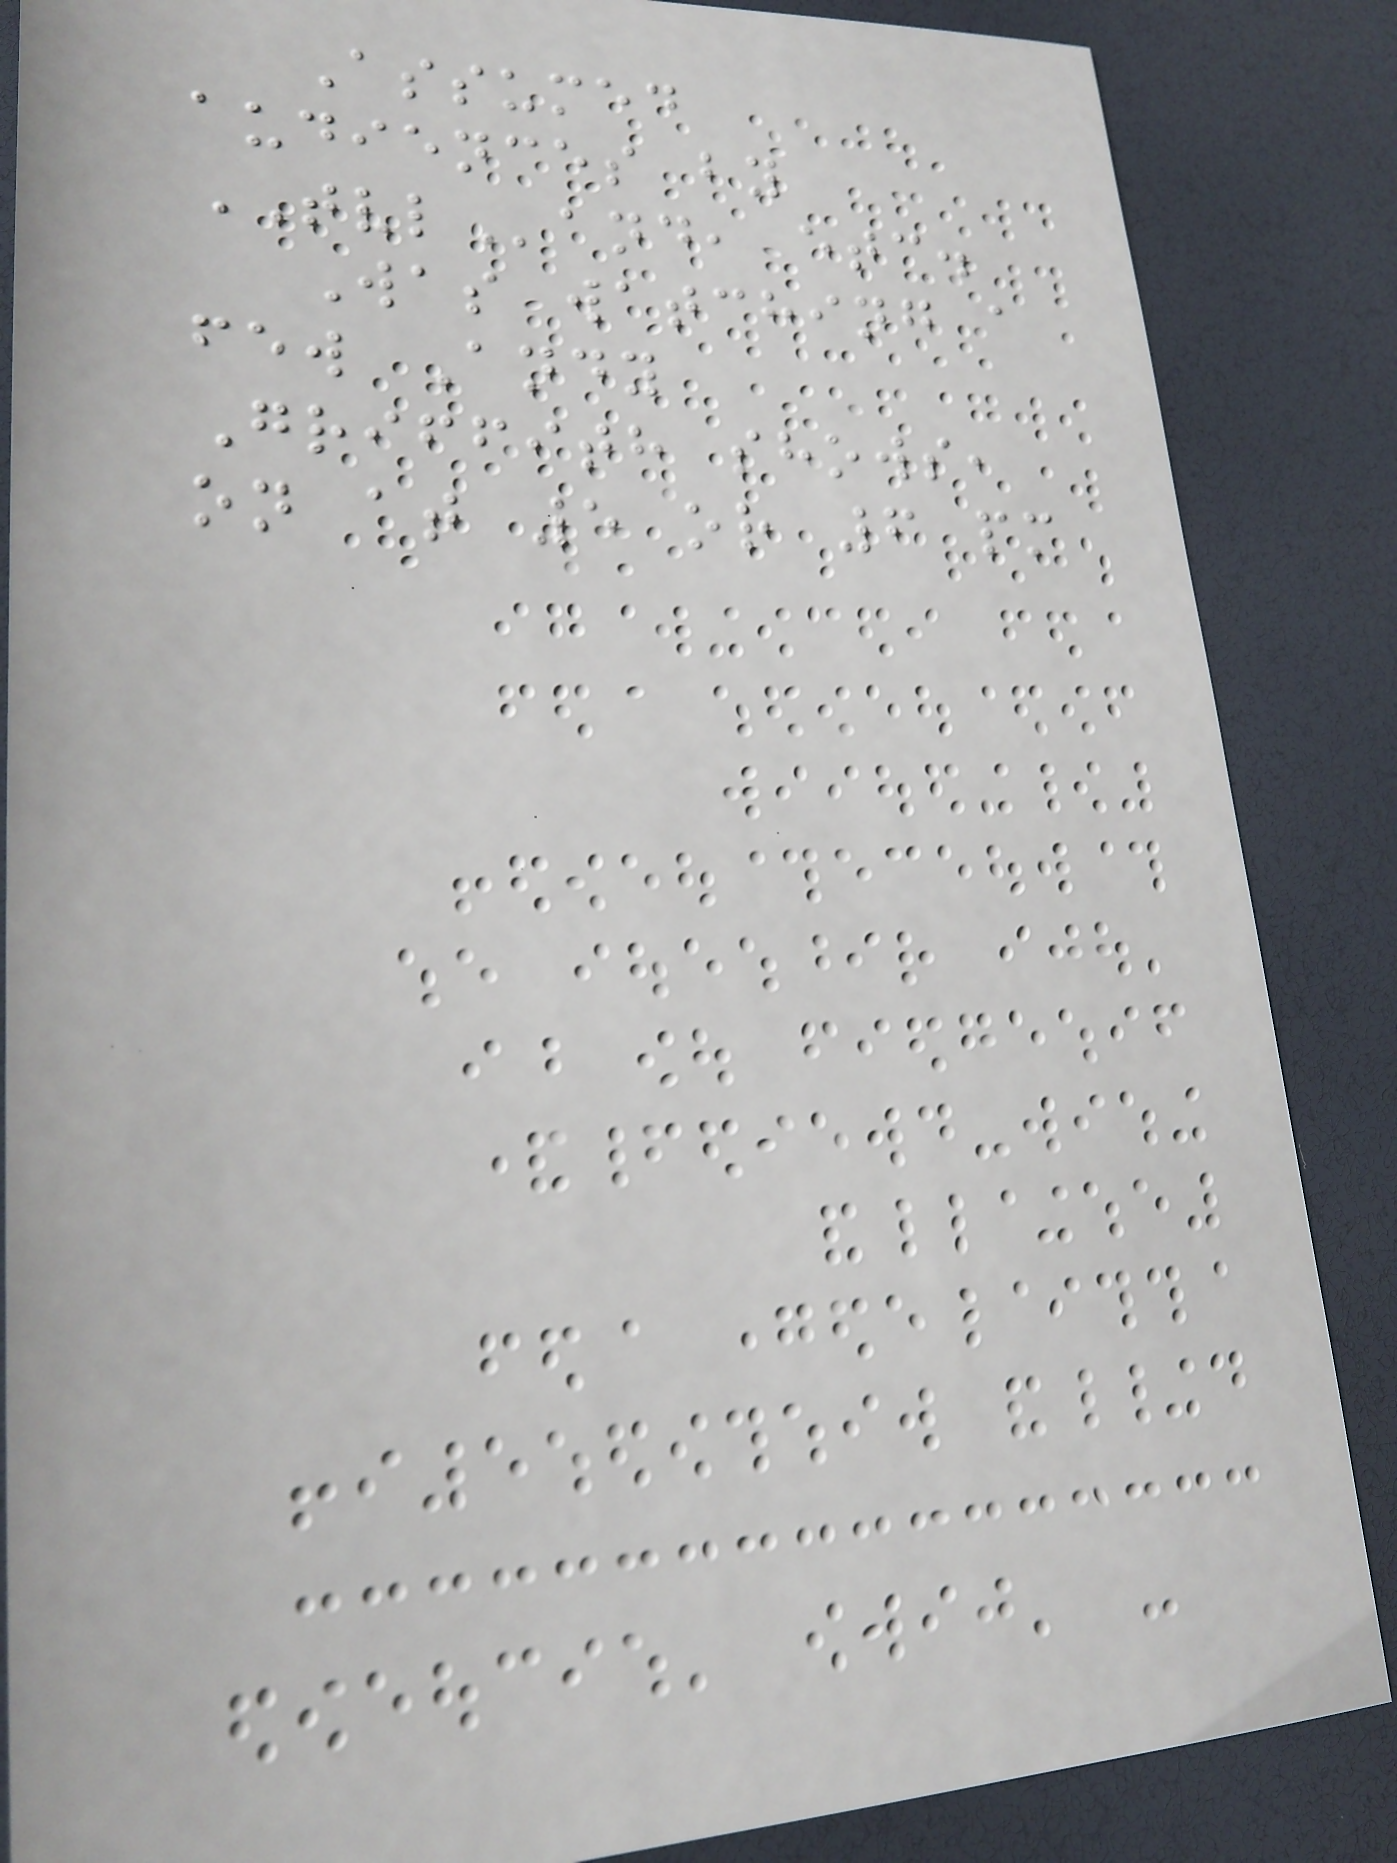Assumed
audiences by
TVLand, etc.
Was watching a
few Andy
Griffith shows,
on at 5 or 6 pm
